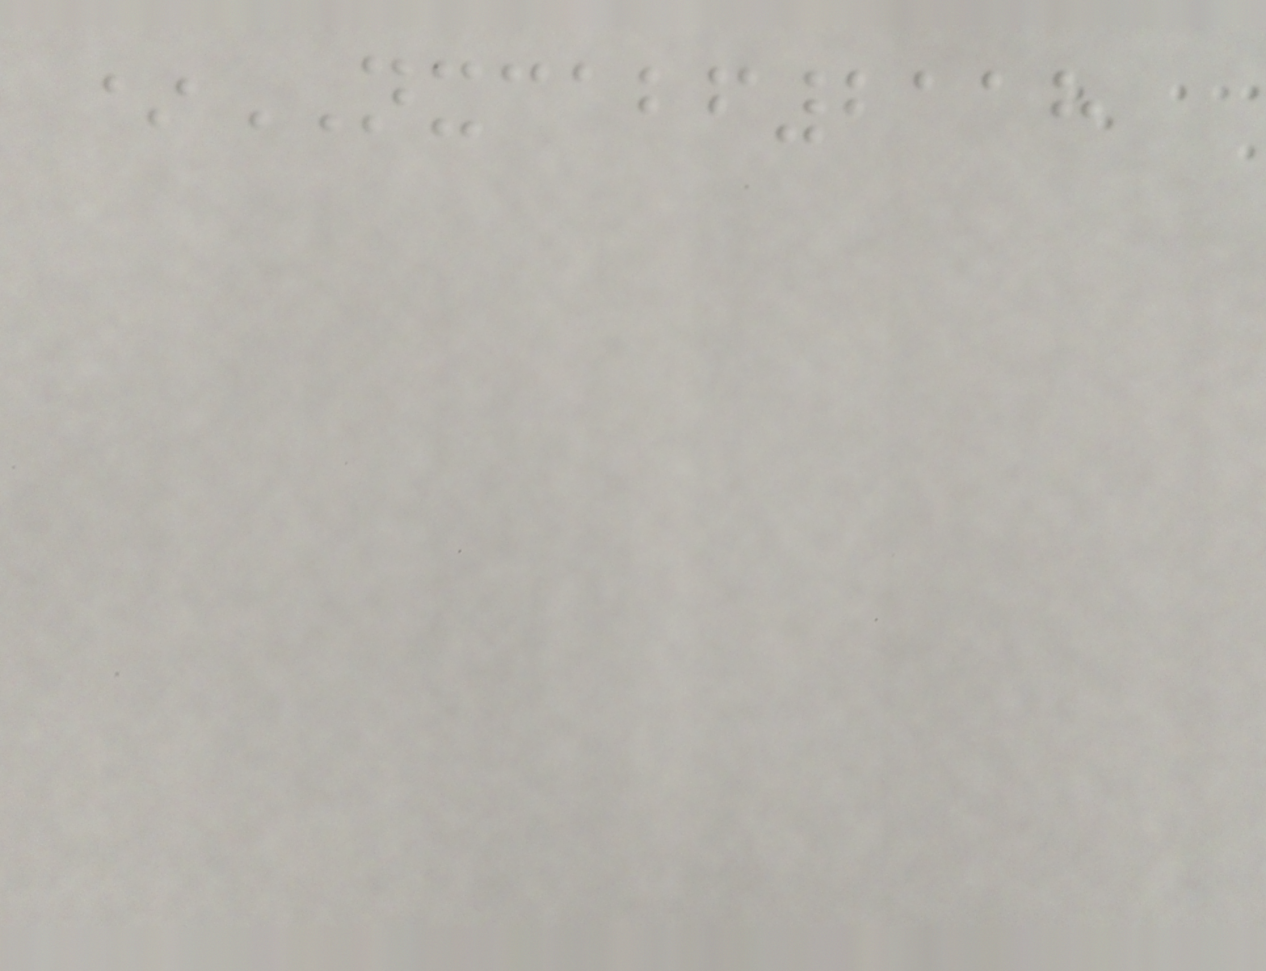*NXCABF2118
